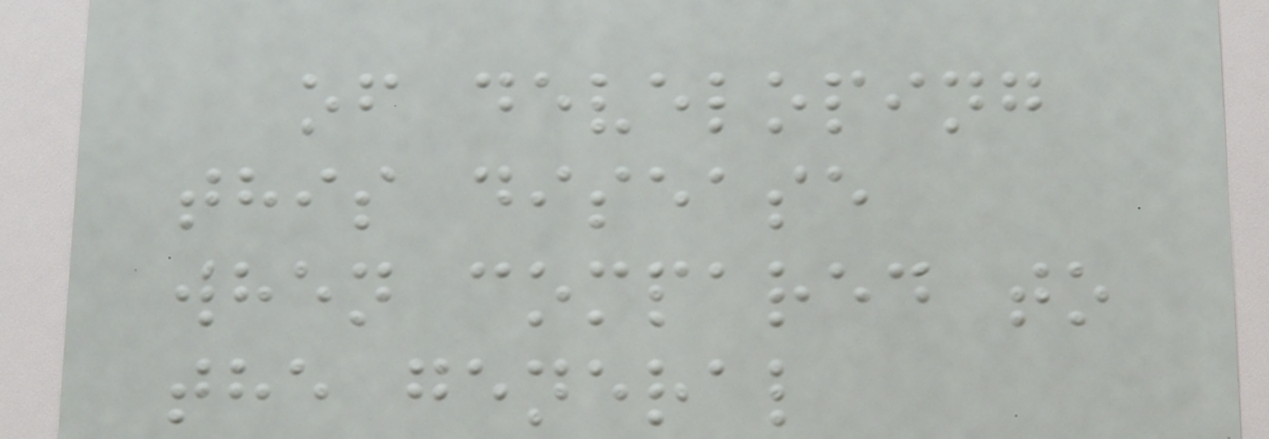of developing
this disease
when compared to
the general
